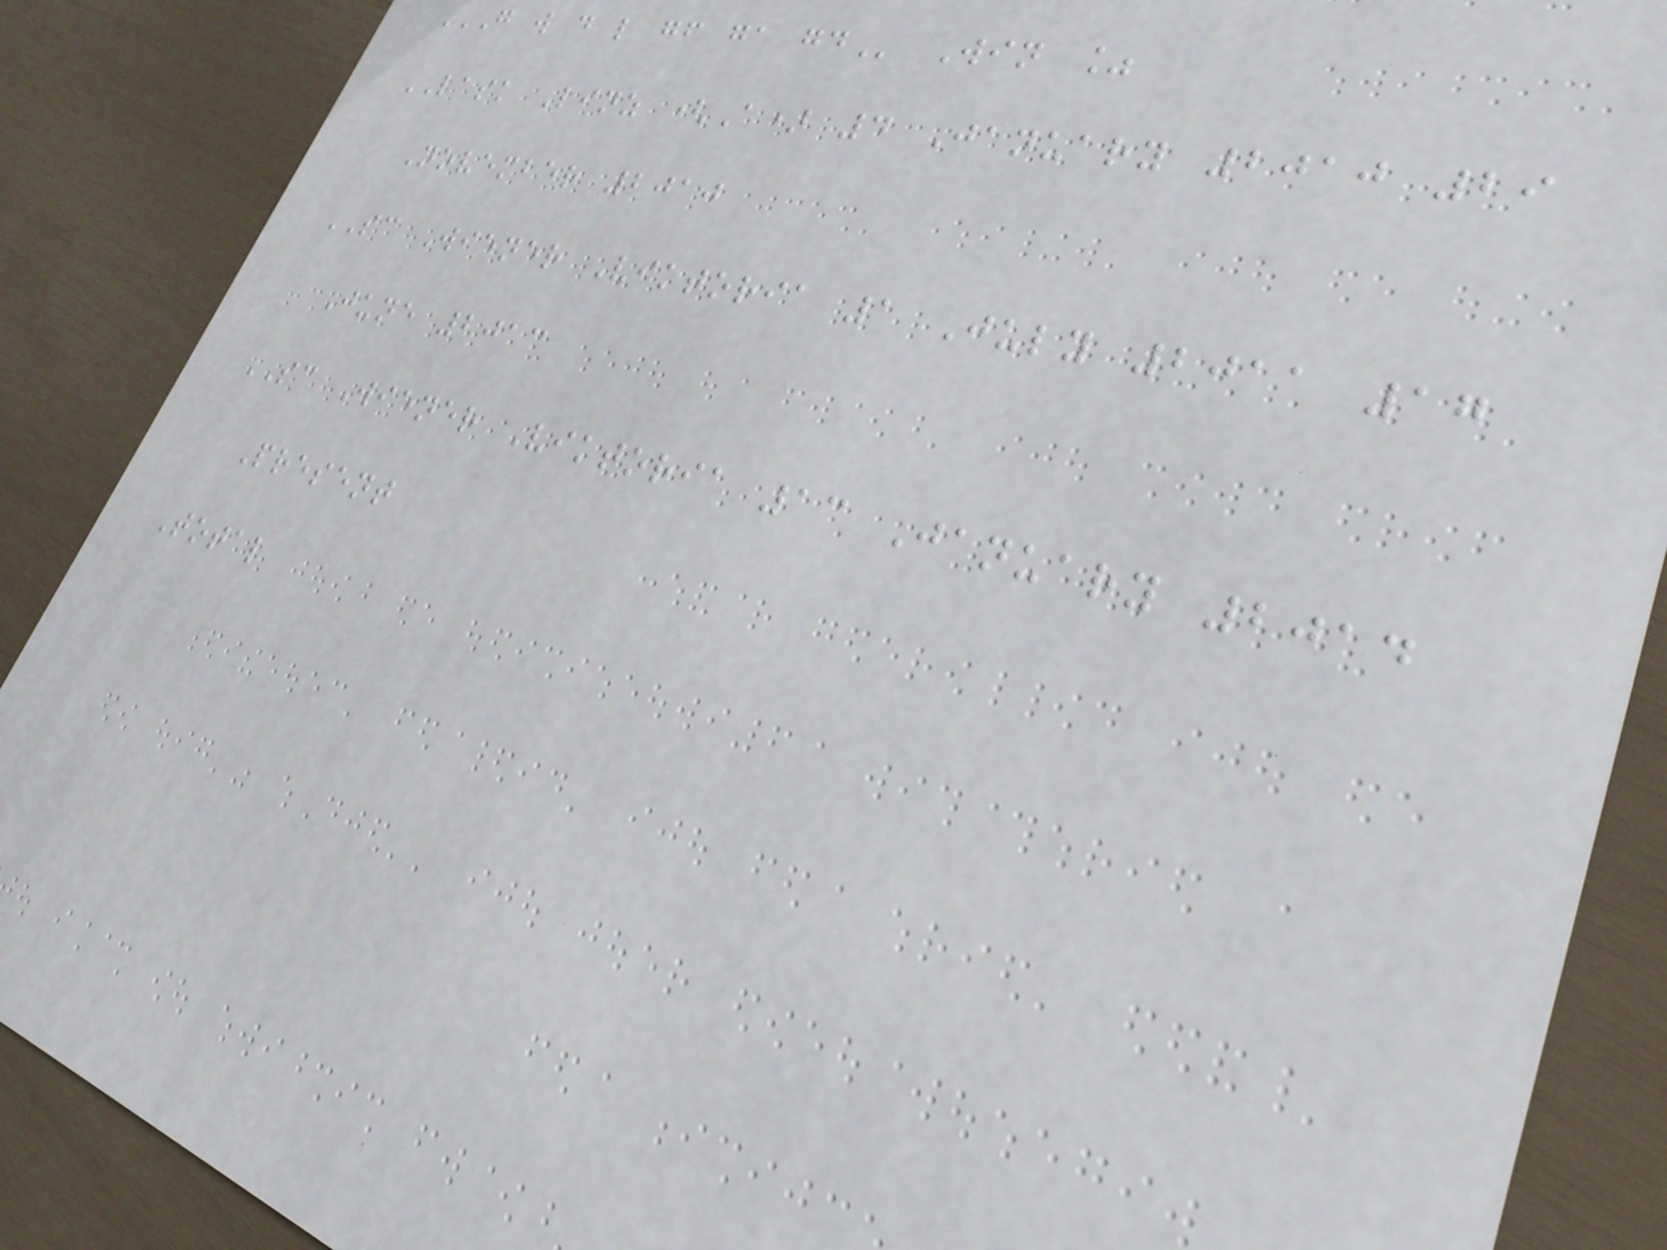G W D L GF GA GD Win %
LASK Linz (A) 4 January 2010 29
November 2010
SC Wiener Viktoria 1 July 2011 17
June 2013
SC Wiener Viktoria 13 January 2014
Present
Total
